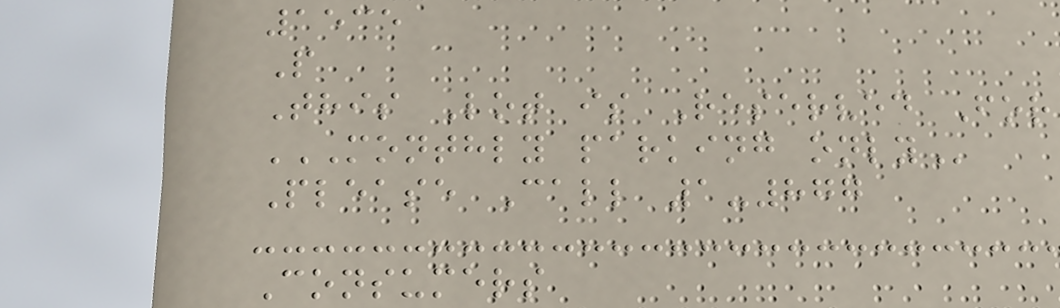1535
P
This Lot is Reserved For
MONTHLY PARKING ONLY
Please Call 1-877
Consumers
